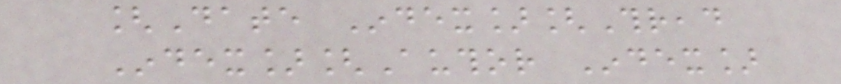[Date Index][Thread
Index][Author Index]
